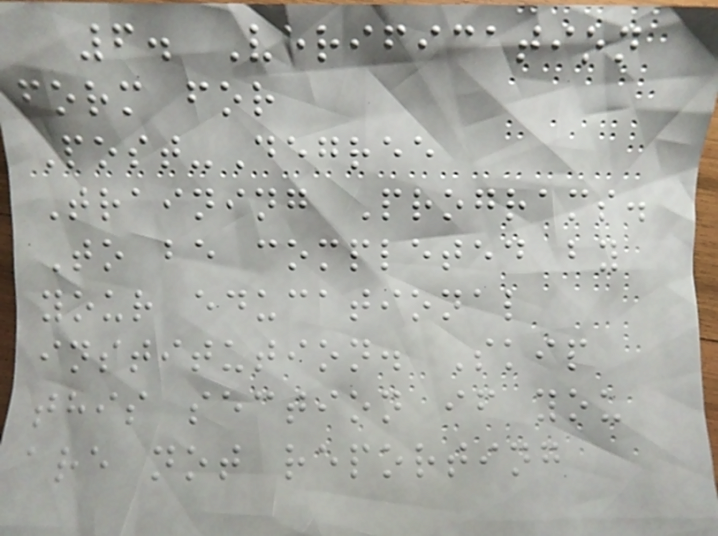6. Verification
form for
Post-Degree
Training Programs.
To be completed by
your educational
institution. Skip
this section if you
are not reporting
